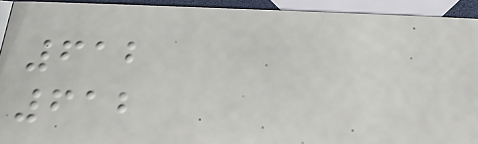612
612
